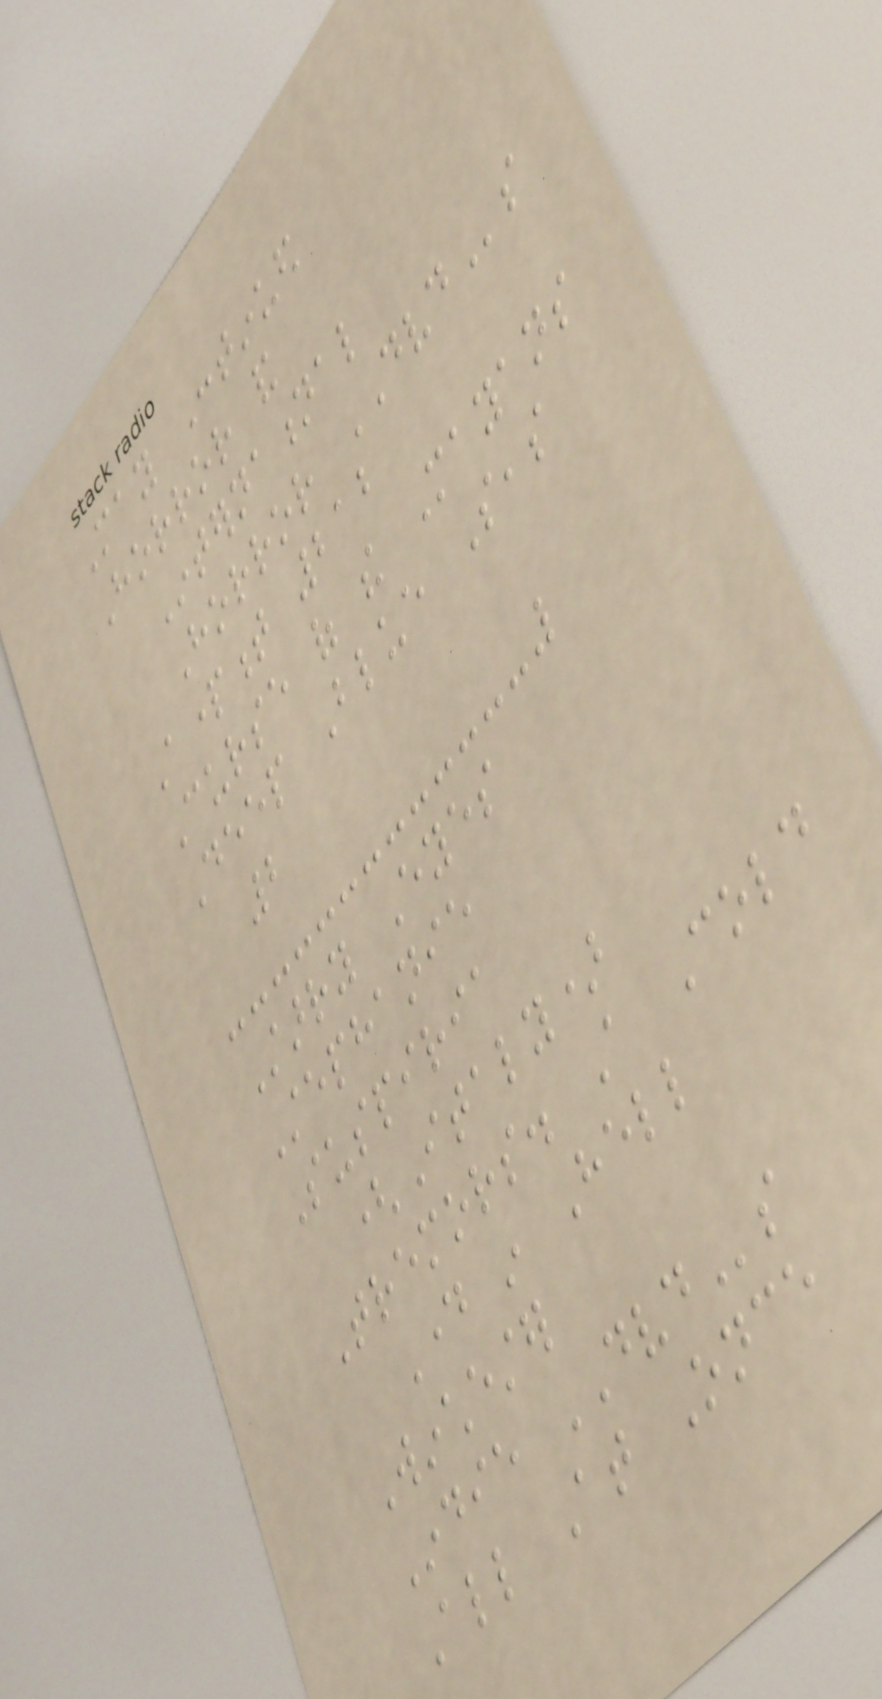May Continued
Horror and
International
Horror DVDs
Apartment 212
Curse of the Mayans
Deep Blue Seas
2
Starry Eyes
Stephanie
Suspiria
(Italy)
Tremors. A Cold
Day in Hell
Winchester
Indie DVDs
All At Once
